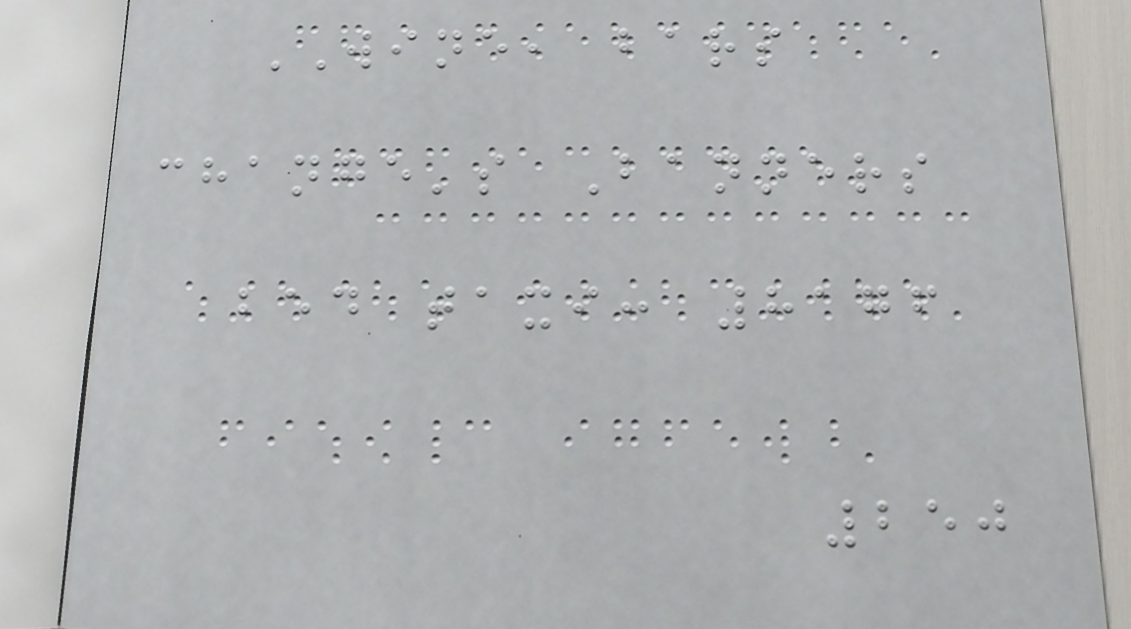WINE, bars
change's Banners
bed taxi: 8176
250
